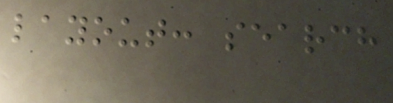layout: search
